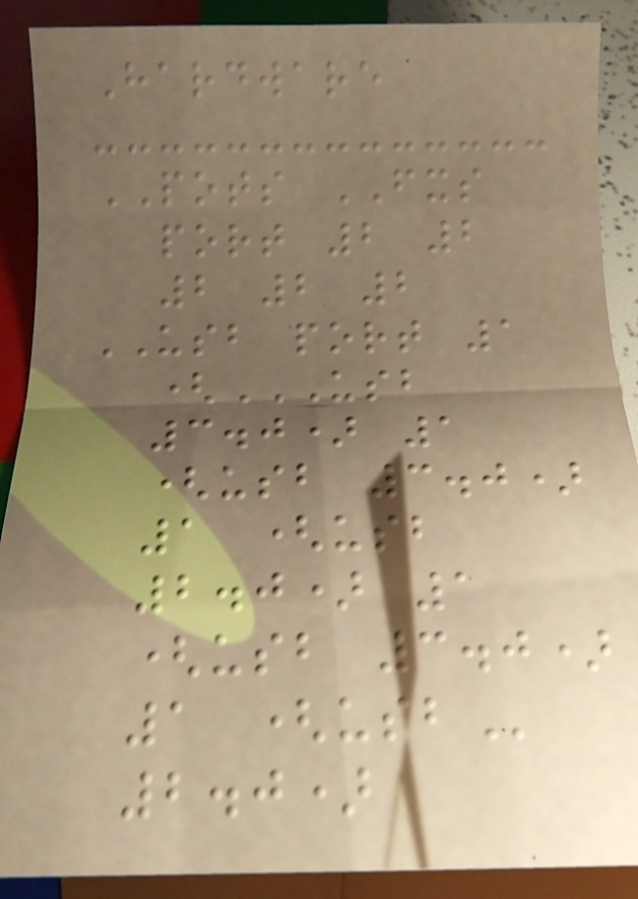Hardware
POTS FXS
port 2 2
2 2 2
USB port 1
(USB
3.0) 1
(USB 3.0)
1 (USB
2.0) 1
(USB 3.0)
1 (USB
2.0)
